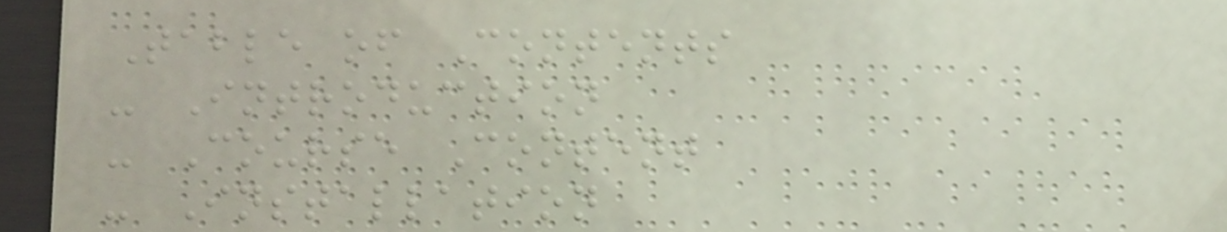Table of Contents
- Introduction
- Course Content
- Installation
